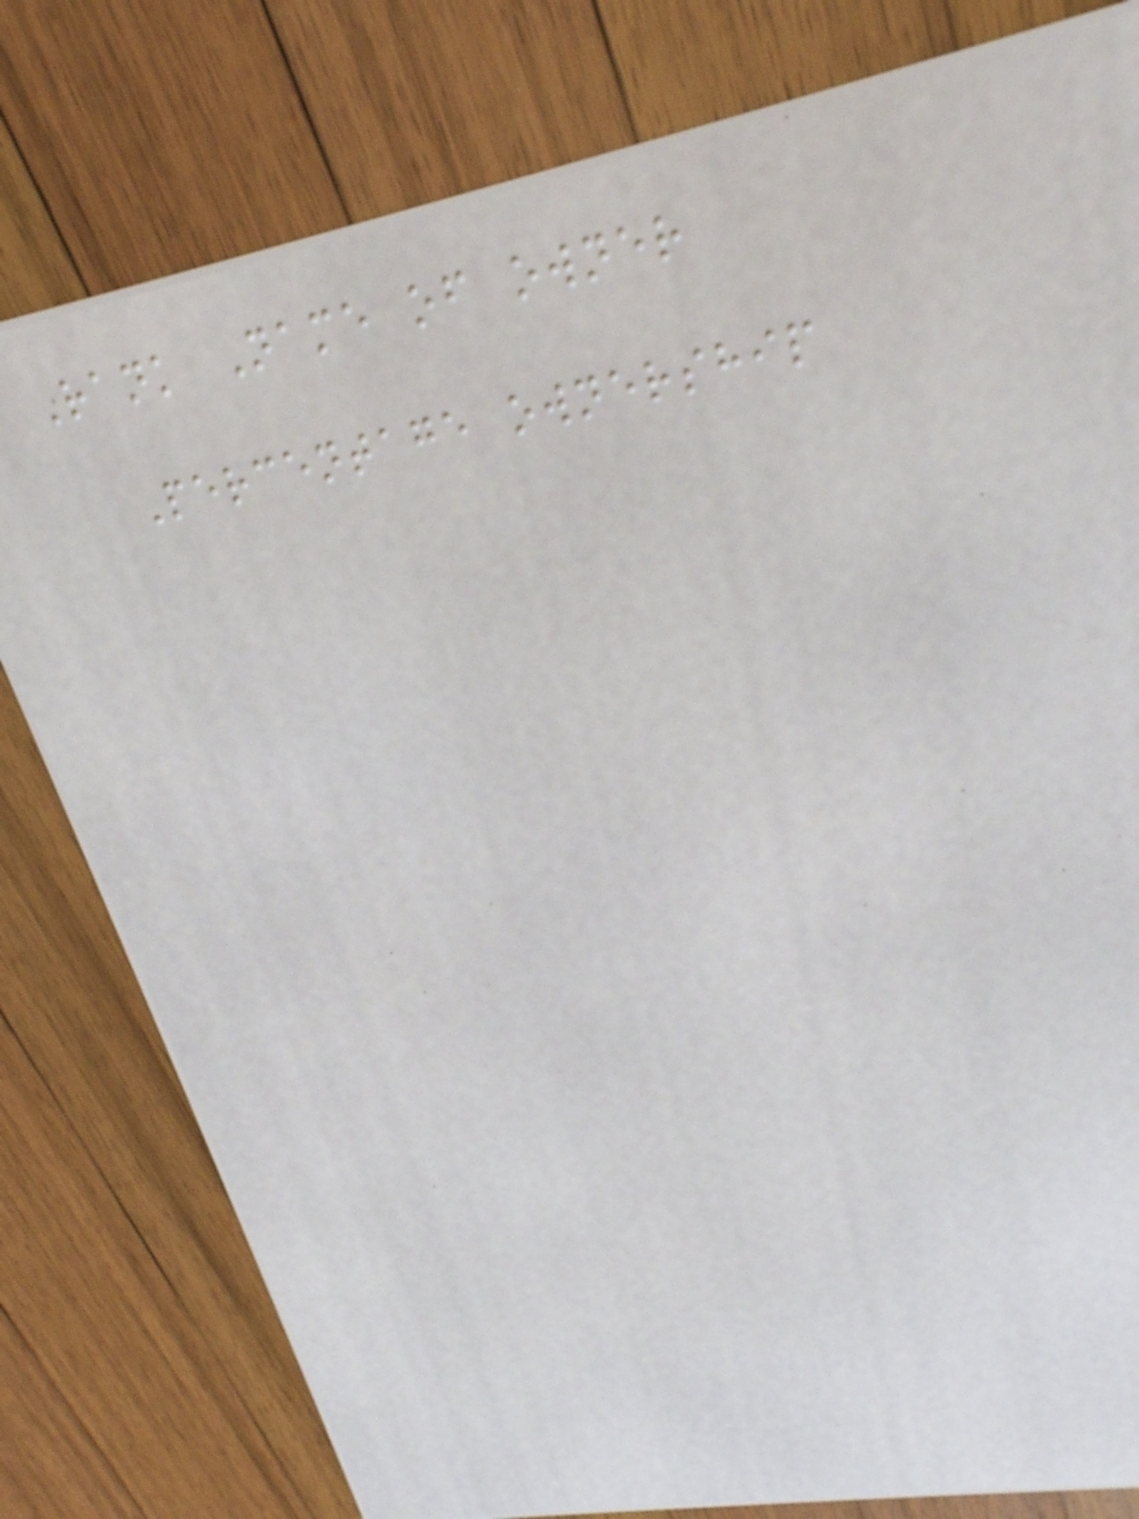Rank Name of owner
Percentage ownership
